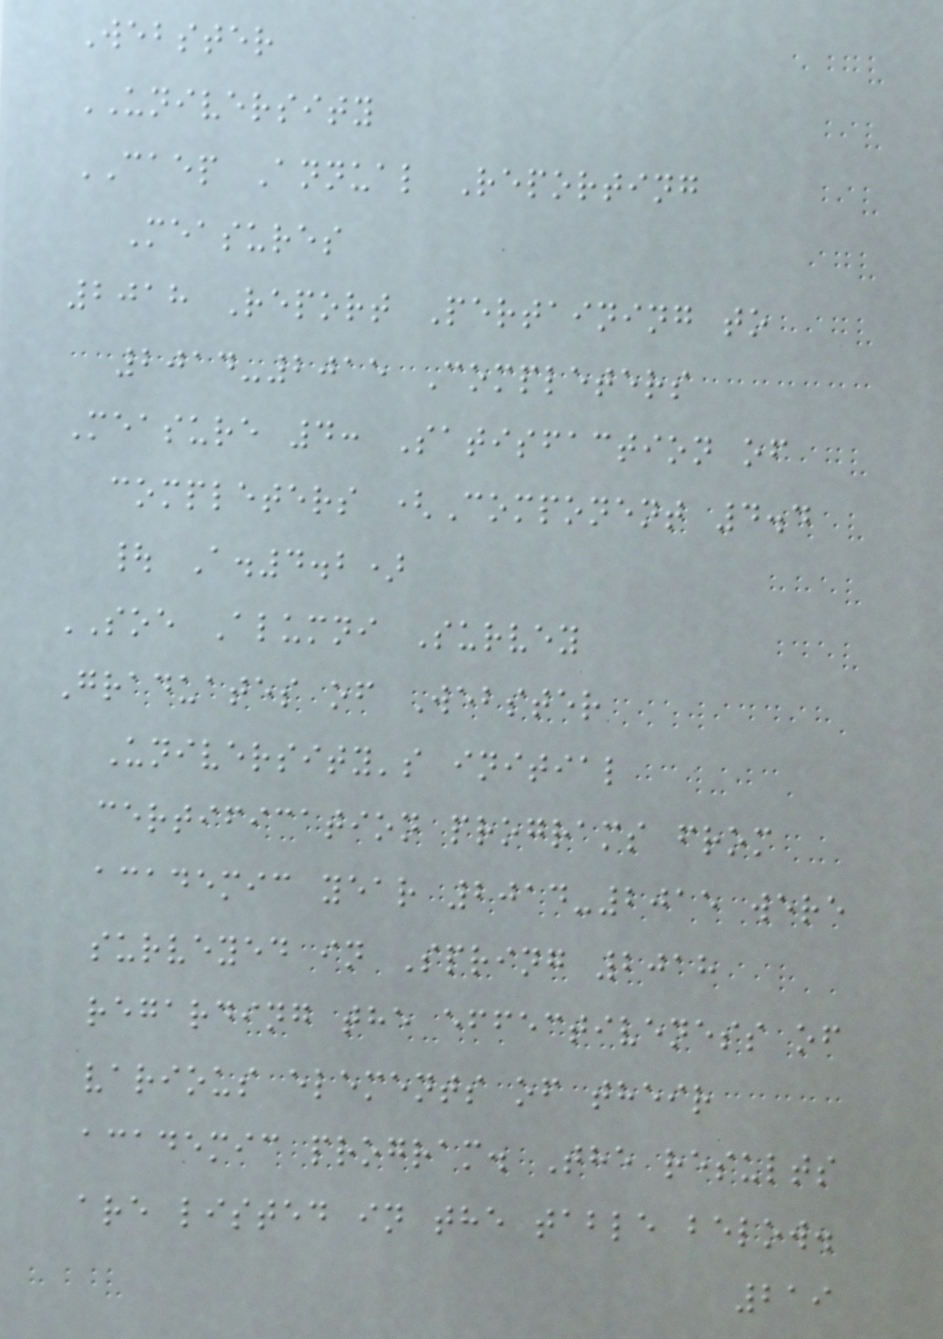Webster
UNIVERSITY
CAEP Annual Reporting
Measures
2018 Report Pertaining to
2014-2015 Completers
Measure 4: Satisfaction of
completers (Component 4.4
| A.4.2)
SOE Alumni Survey
Graduates of Webster
University's initial
certification programs from
academic year 2014-2015 were
surveyed in Spring 2018
regarding the effectiveness of
various elements of their
academic program. The results
are listed in the table below.
219
